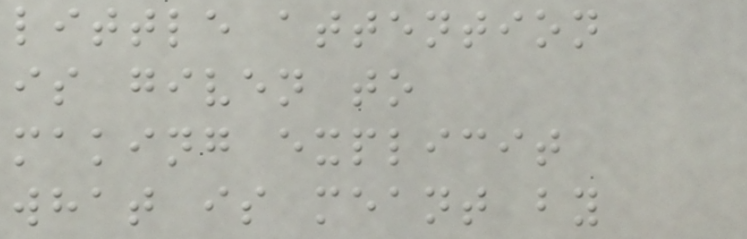little attention
is given to
making explicit
what is meant by
